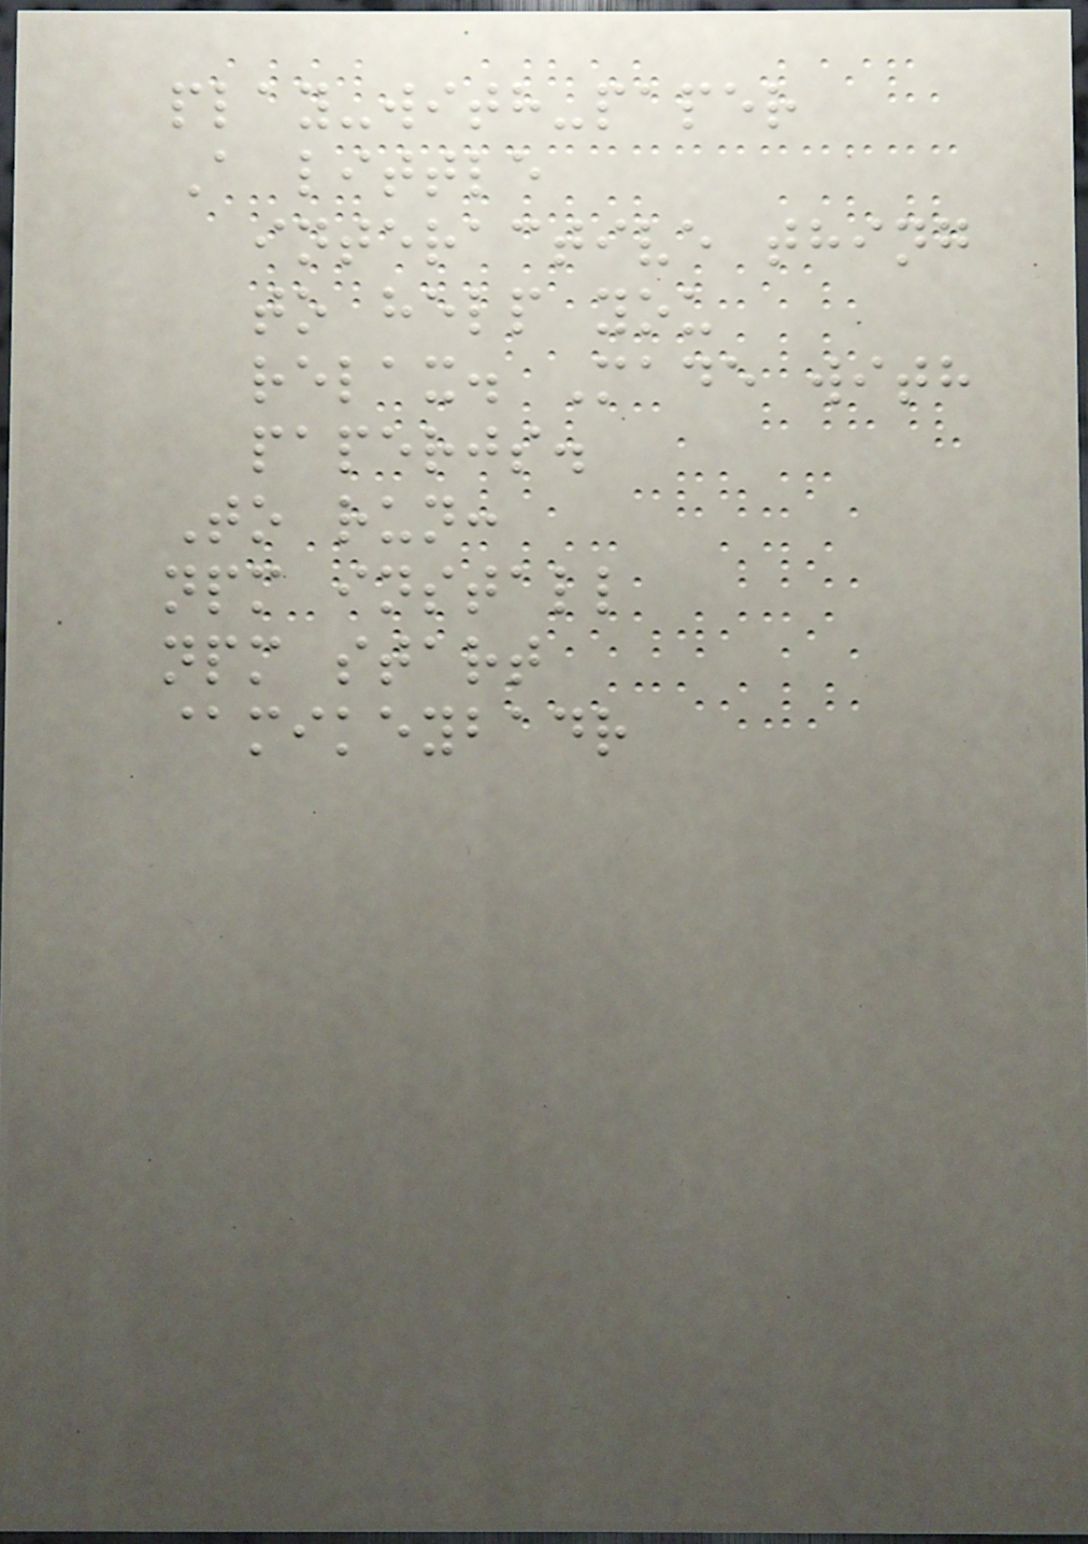play-with-paper
A little
interactive thing
to help you
relax. Made with
paperjs.
To run:
npm install
npm start
@mikeybadr
